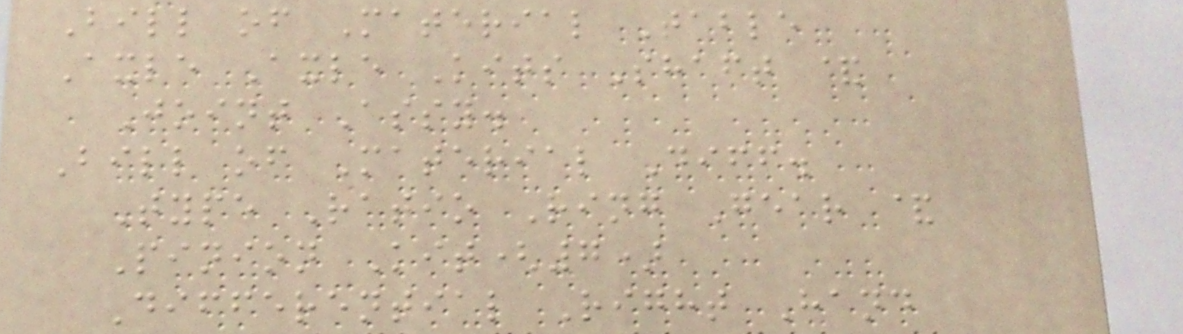Bill of Material Table
Axle Axle Kits Shaft &
Joint Assy.
Bill of Material Diff.
Type Ratio Ring Gear &
Pinion Kit(7)
Differential Right Hand
